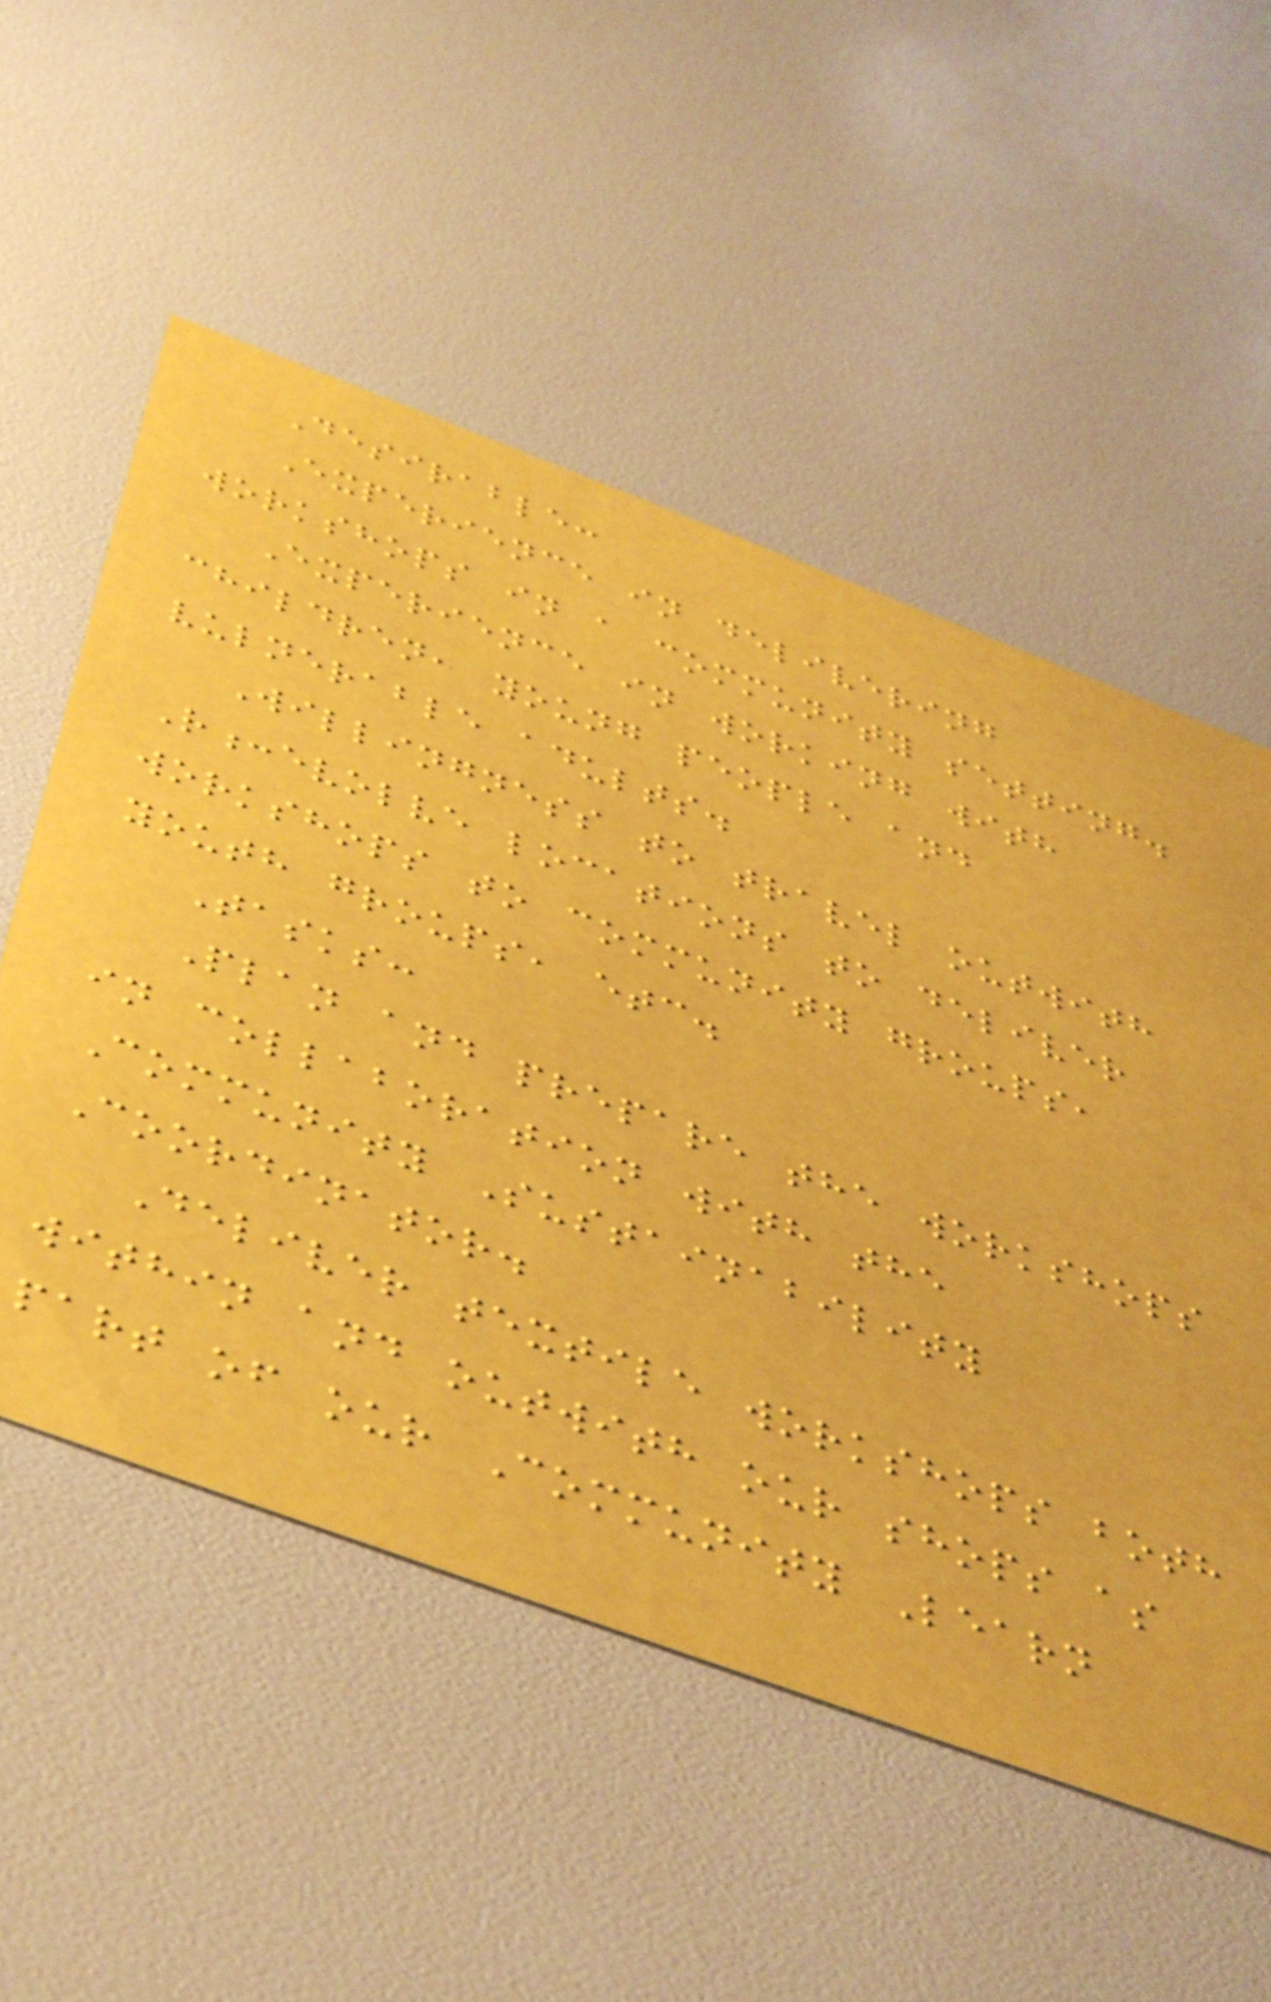Desirable:
Experience in delivering
workshops in a community setting.
Experience in working with
children, young people and
vulnerable adults.
Willingness to travel outwith
R:evolve locations to deliver
workshops to community groups,
youth groups, etc.
Tasks:
Plan and prepare the workshops
in collaboration with the
Community Sustainability
Coordinator.
Deliver textile workshops both
within and outwith our shops as
part of our Community Learn
